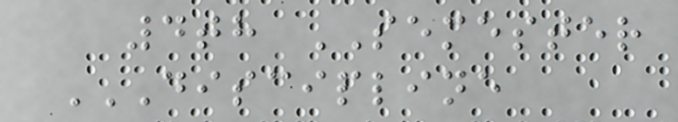4th SEMESTER
DISCIPLINE
